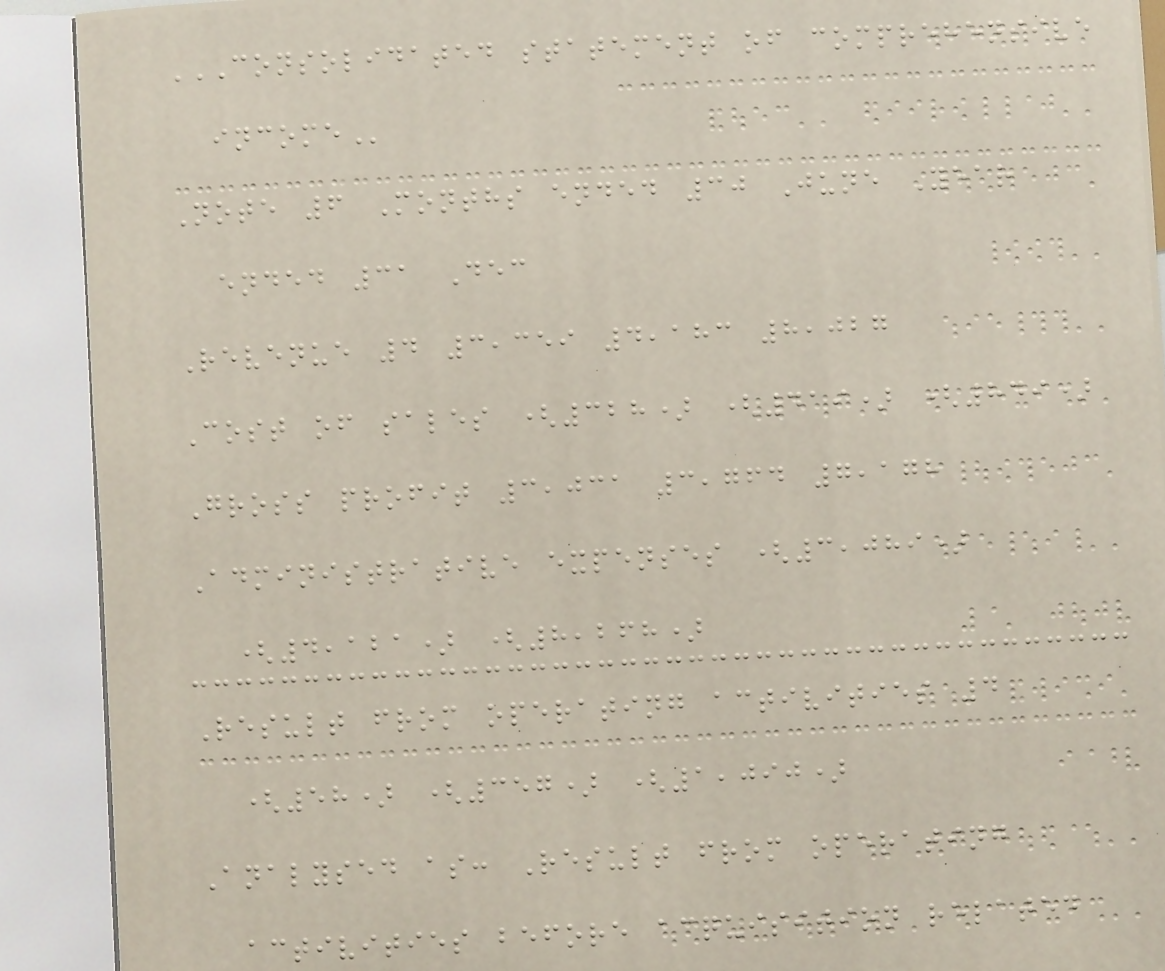CONSOLIDATED STATEMENT OF COMPREHENSIVE
INCOME
Note 6 Months ended 30 June Year
ended 31 Dec
Revenue 4 3,359 4,183 8,027
Cost of sales (328) (419) (849)
Gross profit 3,031 3,764 7,178
Administrative expenses (3,089)
(4,121) (8,268)
Result from operating activities 4
(58) (357) (1,090)
Analysed as: Result from operating
activities before acquisition related
